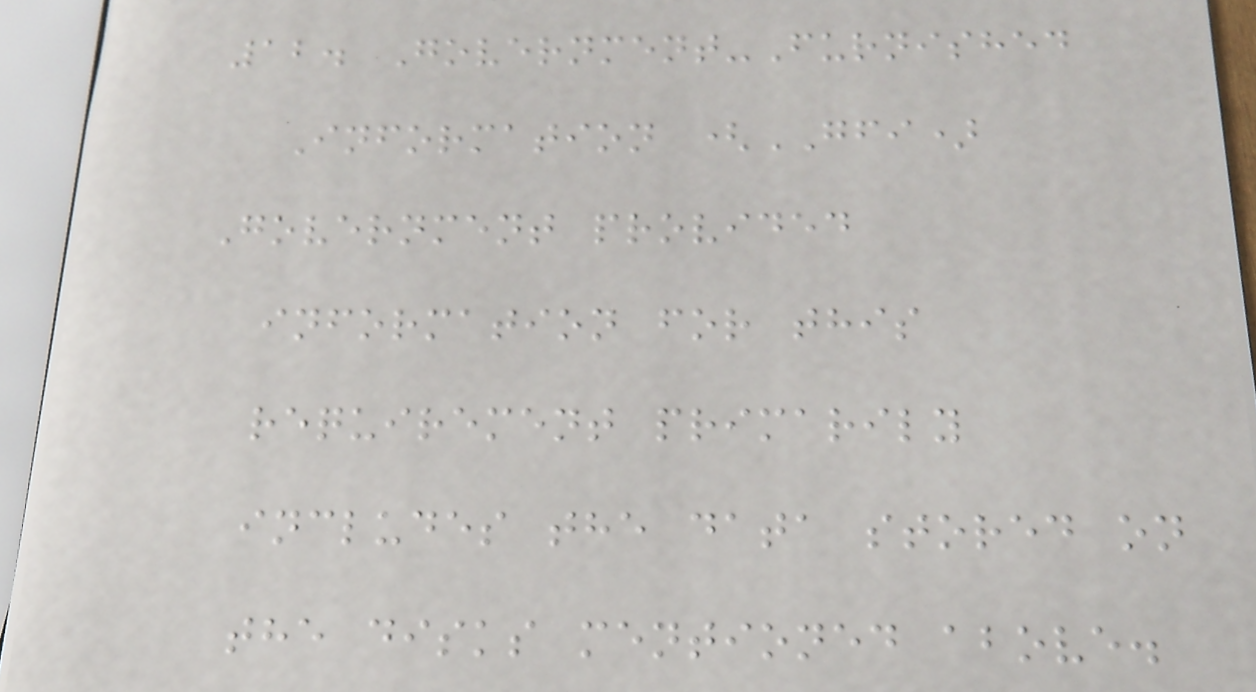12. Government-Furnished
Information (GFI)
Government provided
information for this
requirement primarily
includes the data stored on
the disks mentioned above.
